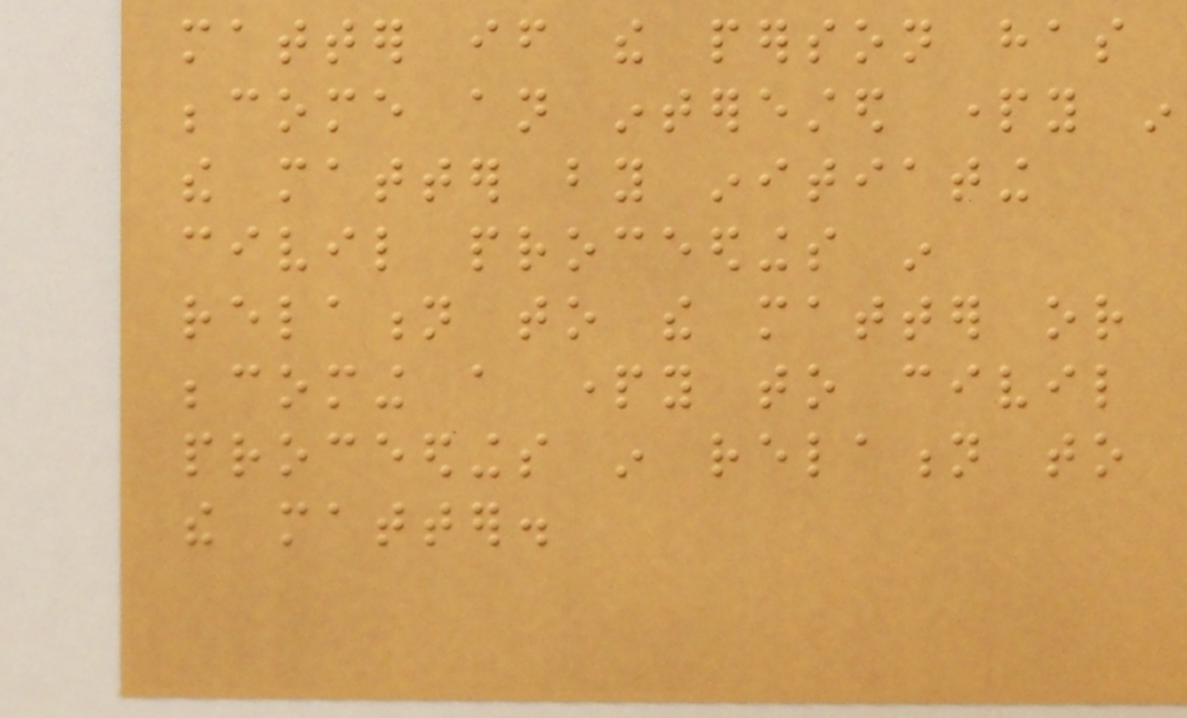matter if the person has
become an interested party in
the matter by initiating
civil proceedings in
relation to the matter or
becoming a party to civil
proceedings in relation to
the matter.
